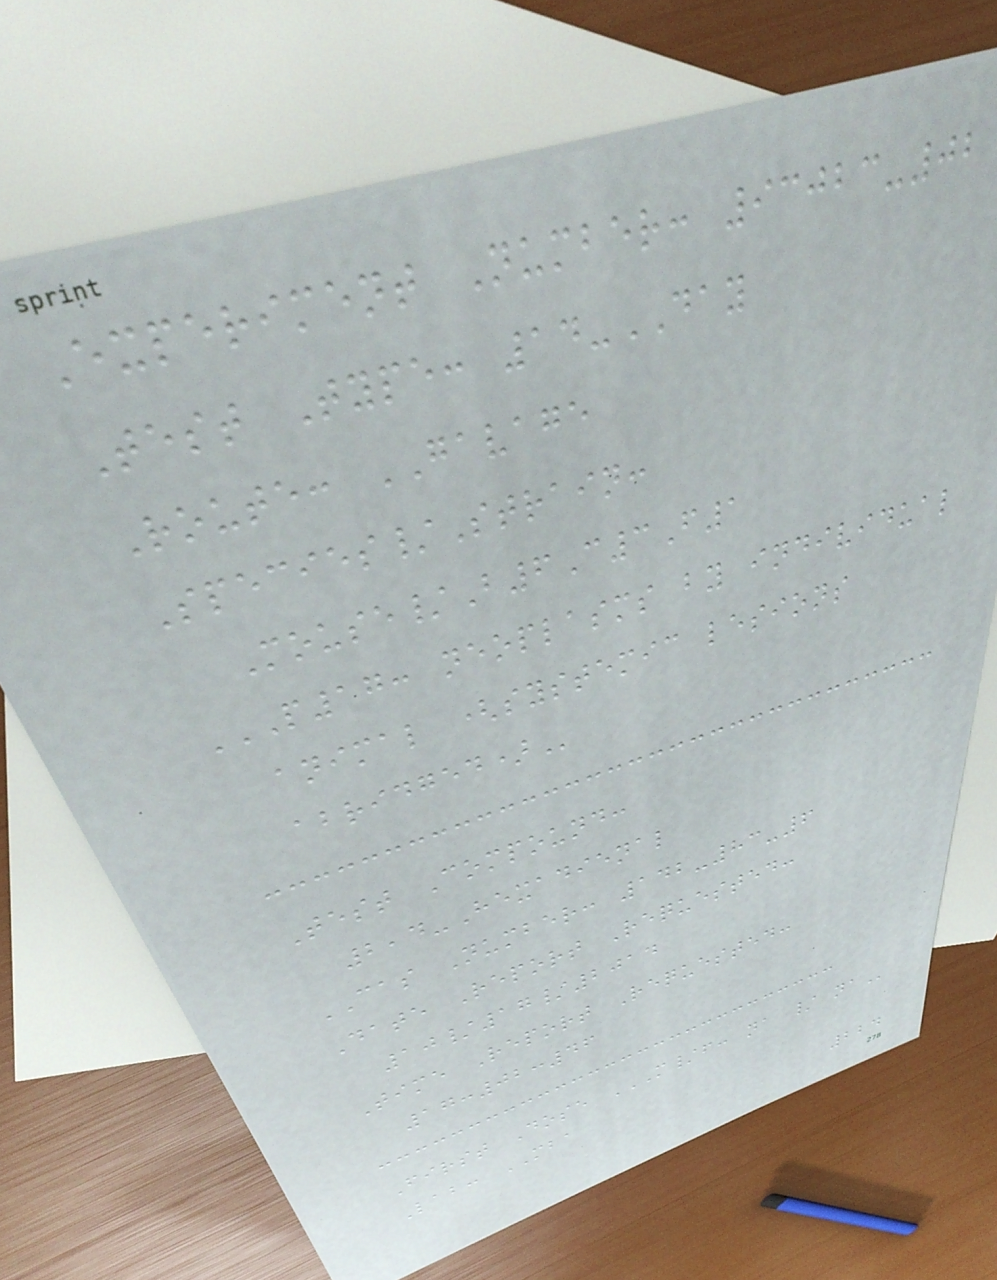Experiment Number: 93023-02
Test Type: 14-DAY
Route: GAVAGE
Species/Strain:
Mouse/B6C3F1
P17: NEOPLASMS BY INDIVIDUAL
ANIMAL (SYSTEMIC LESIONS
ABRIDGED)
Test Compound:
2,4-Hexadienal
CAS Number: 142-83-6
Date Report Requested:
10/17/2014
Time Report Requested:
17:02:46
First Dose M/F: NA / NA
Lab: MBA
224
